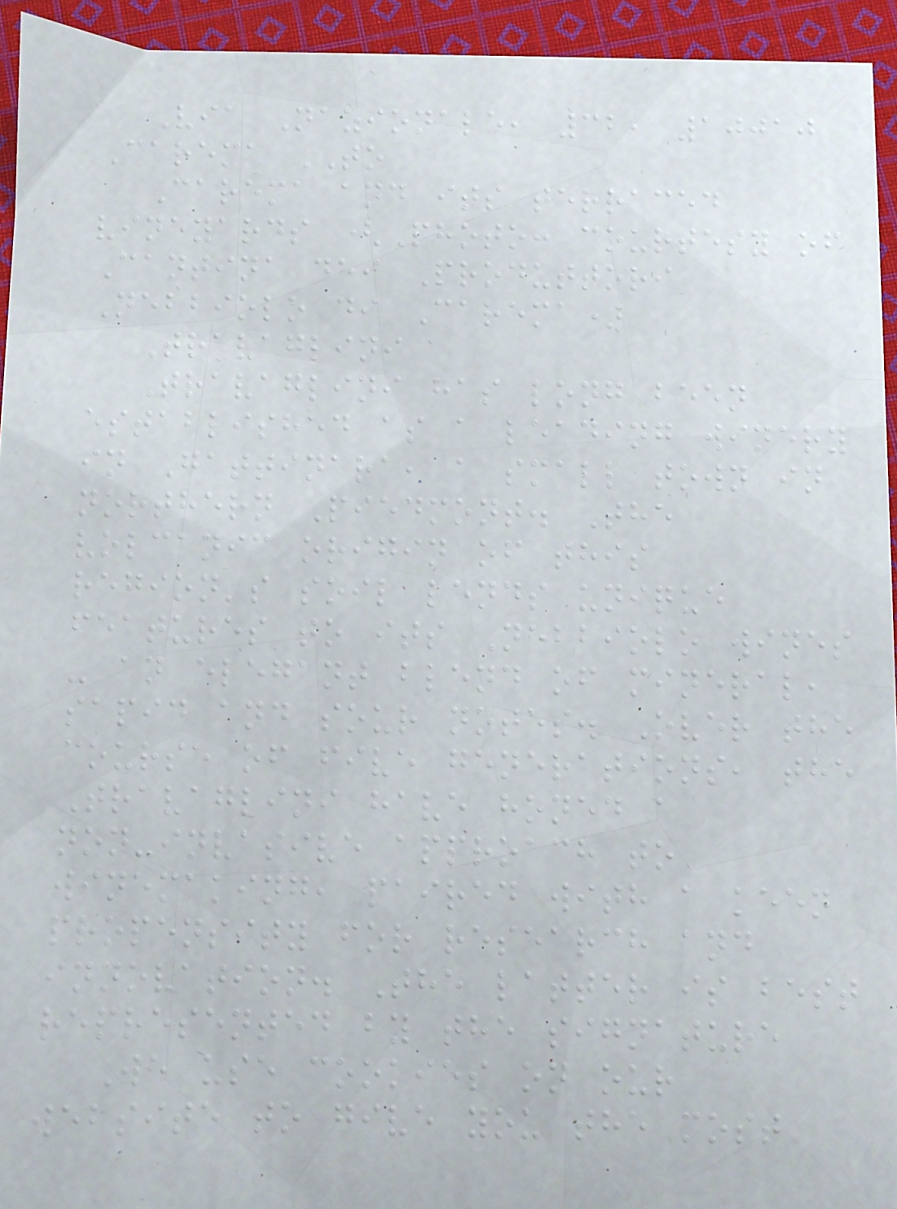Via Nazionale, 32, 10010
Carema TO
Carema and its terraced
vineyards (Photo: courtesy of
Cantina dei Produttori
Nebbiolo di Carema)
Travaglini
Travaglini has long been
established as a leading winery
in Gattinara, a small town in
northern Piedmont. The
volcanic origin of this
region's soil lends unique
features to its Nebbiolo wines
- an elegant blend of mineral,
sapid and sour notes. Over the
course of five generations, the
Travaglini have honed a
non-invasive approach to
winemaking, paired with a keen
propensity for research and
innovation. The latter is best
represented by the signature
We use cookies on our
website to give you the most
